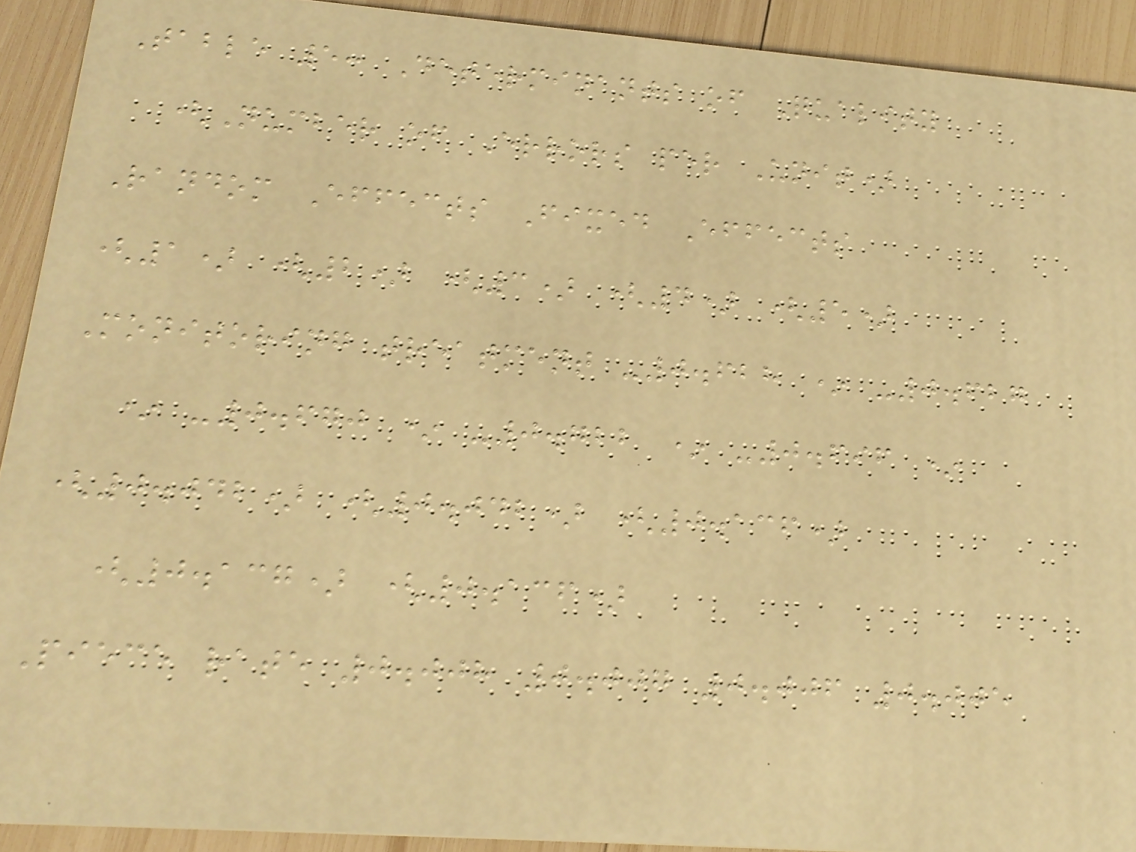Table 5: Determinants of Quality
(Number of Errors per Unit)
Random Effects Fixed Effects
(1) (2) (3) (4) (5)
Monitoring treatment -0.628 * -0.627
* -0.670 * -0.722 * -0.696 *
(0.042) (0.042) (0.136)
(0.137) (0.136)
Piece rate 0.008 0.007 0.006 0.005
